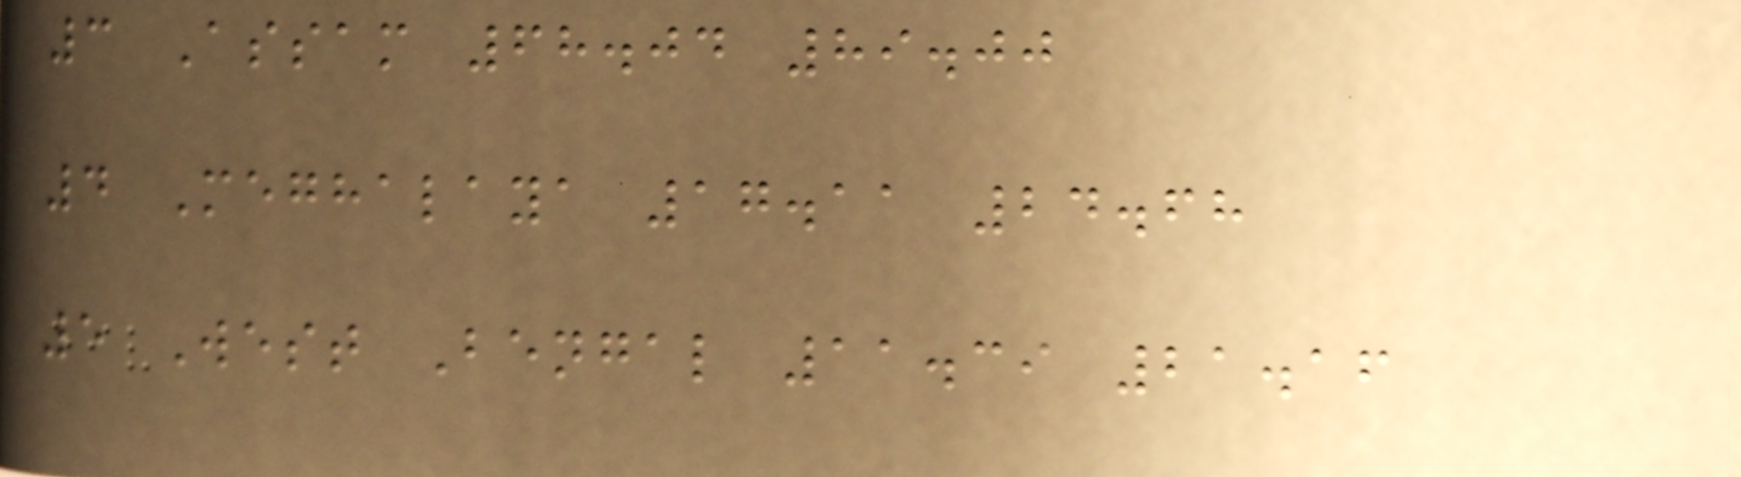3 Assam 68.04 89.00
4 Meghalaya 17.11 24.68
5 West Bengal 11.39 21.16
